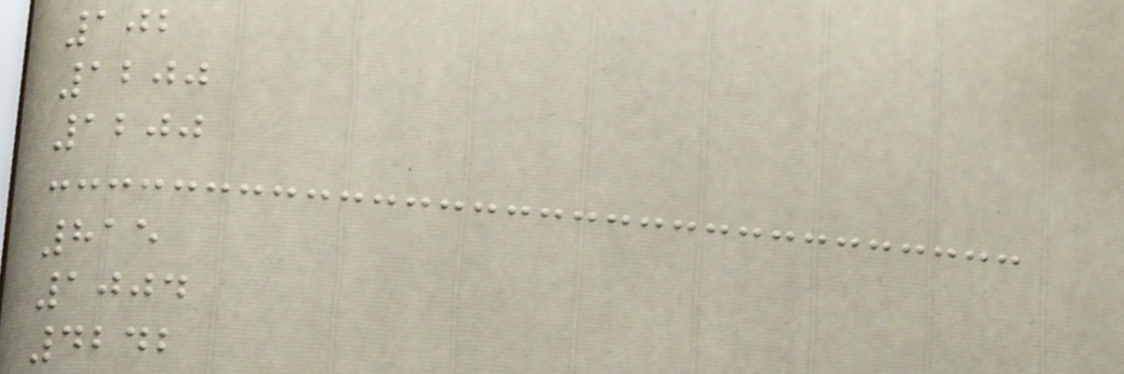102
1200
1200
815
1004
4242
